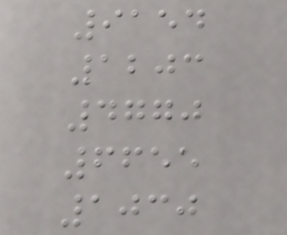9154
1203
4770
6655
1030
